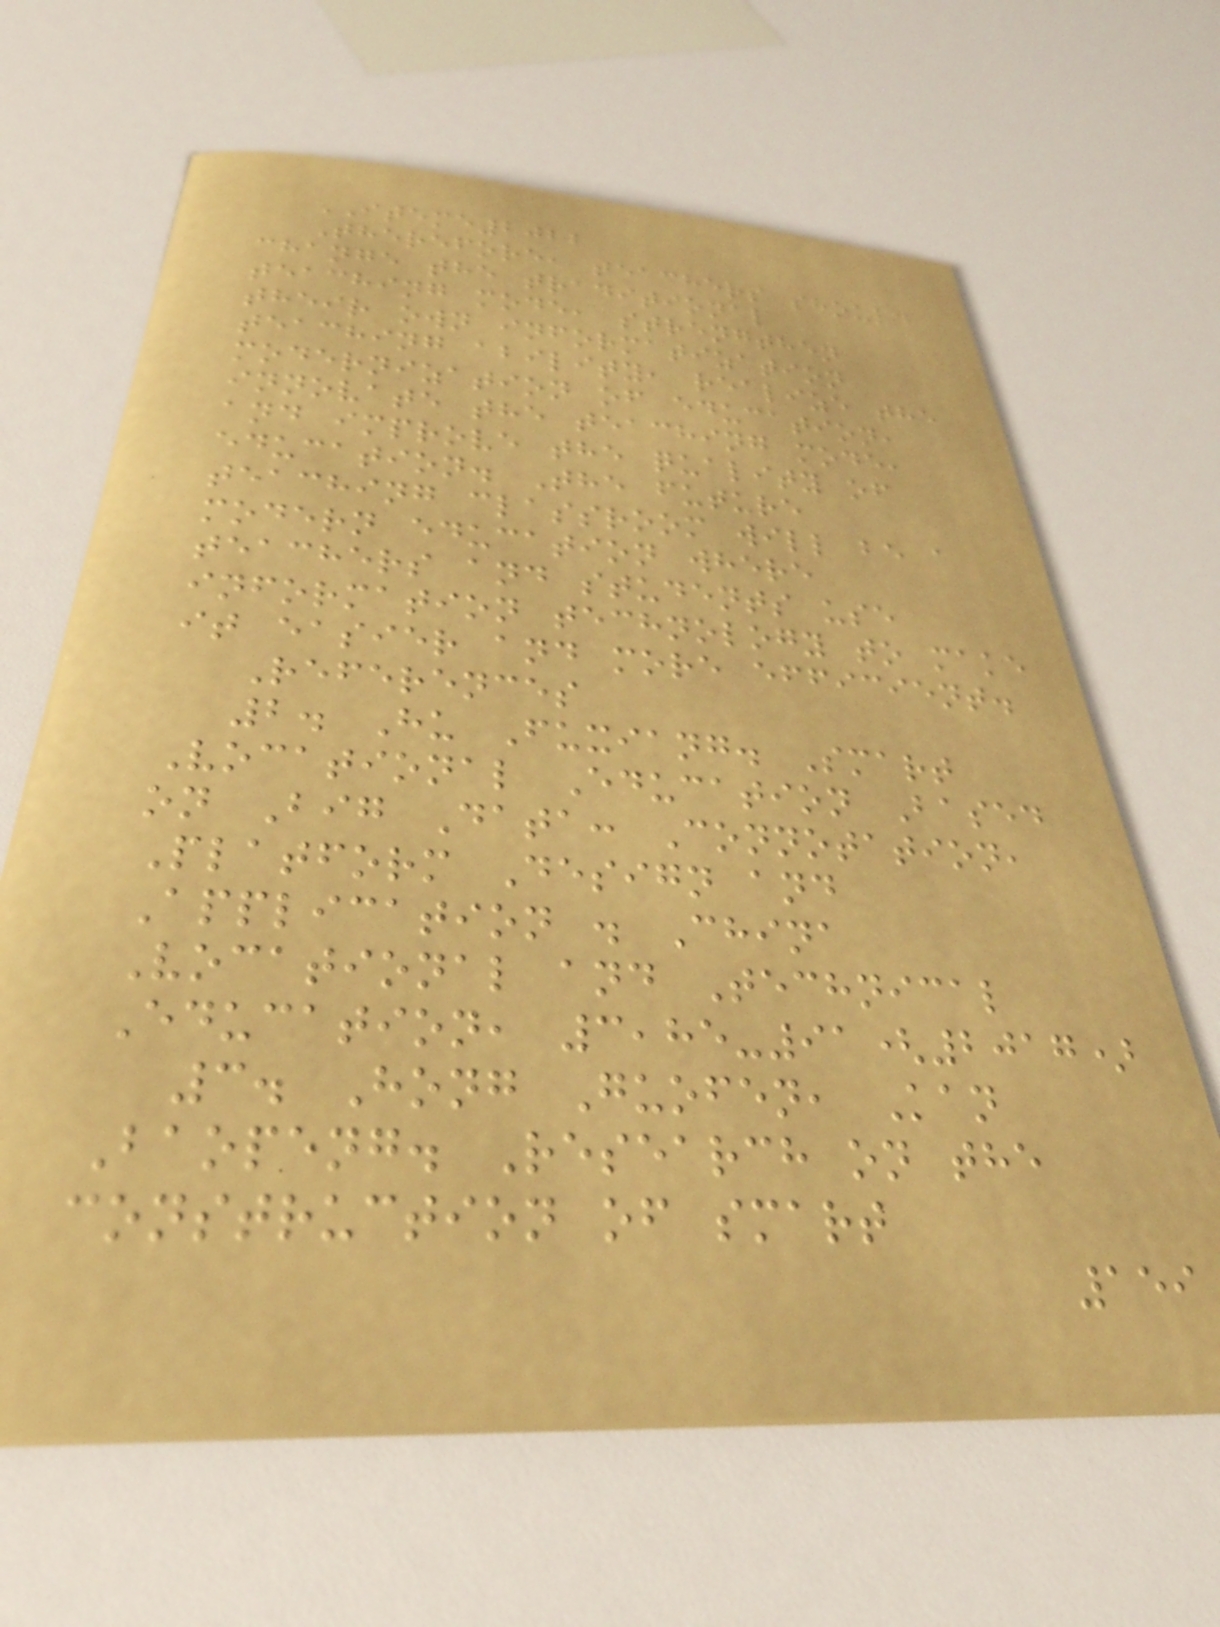ITEME2022
Therefore, teachers should
change the traditional
teaching mode, strengthen
their own informatization
teaching ability, realize the
modernization of education,
innovate the teaching mode,
and improve the quality of
education. The future
teaching classroom will be a
modern education where
teachers and students use
information technology to make
it easier and more efficient.
References
2. Hu Fuxiang. Smart
Vocational Education Based
on Big Data: Connotation,
Platform Design and
Application . China
Vocational and Technical
Education, 3,85-91(2017)
3. Hong Guofen, Kan
Baopeng. Research on the
construction of smart
159
